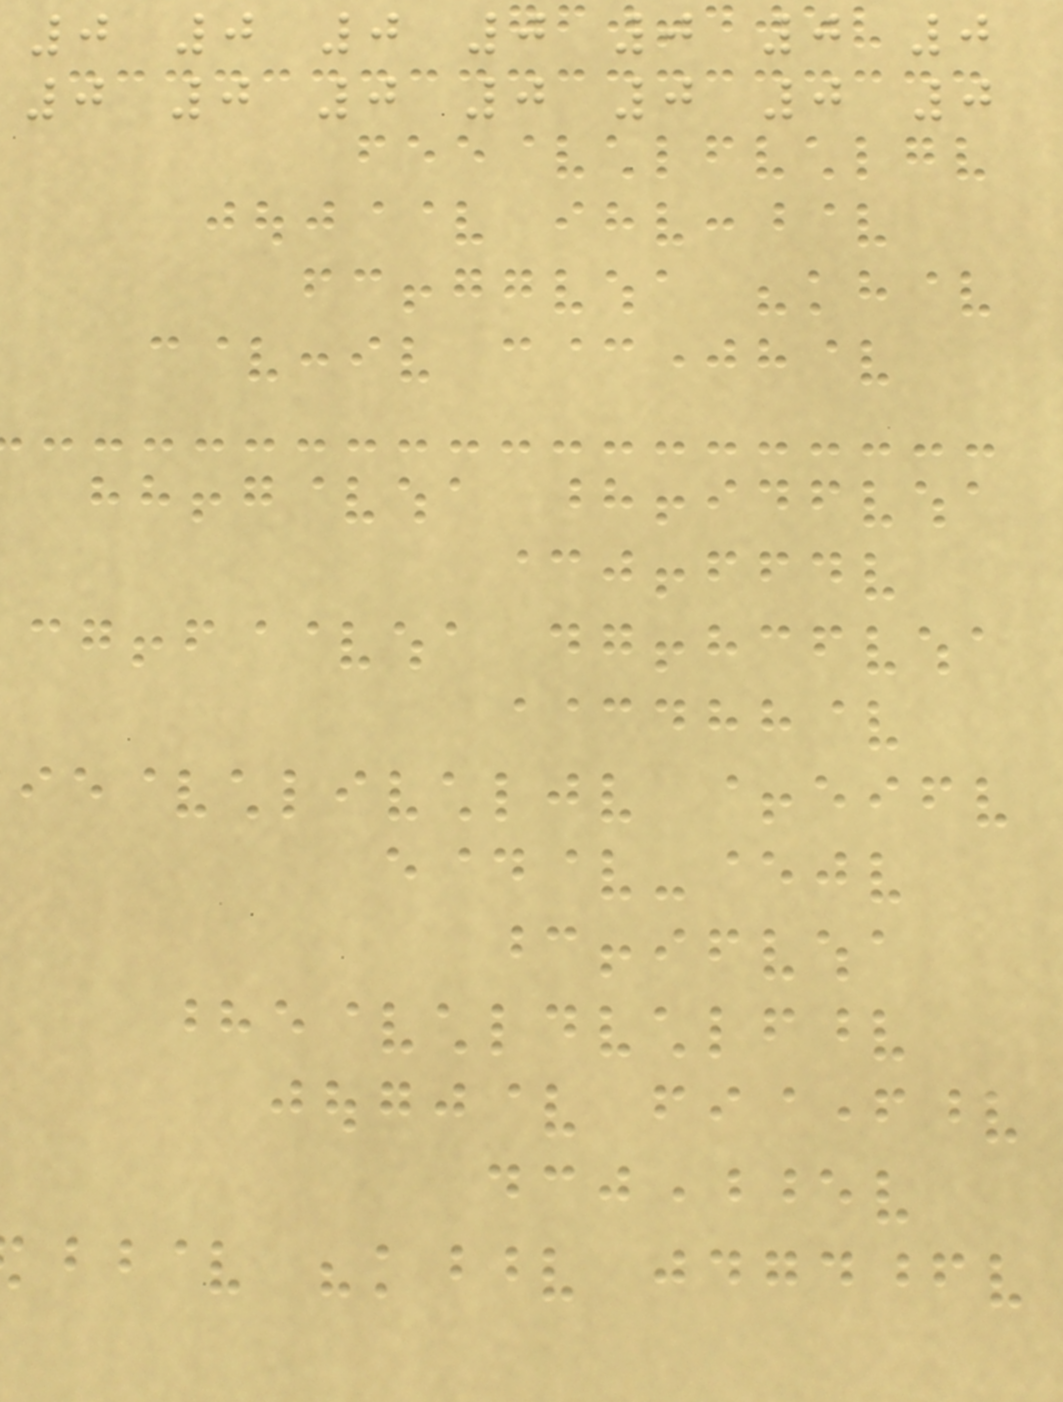0 0 0 0 0 0 0
0 0 0 0 0 0 0
